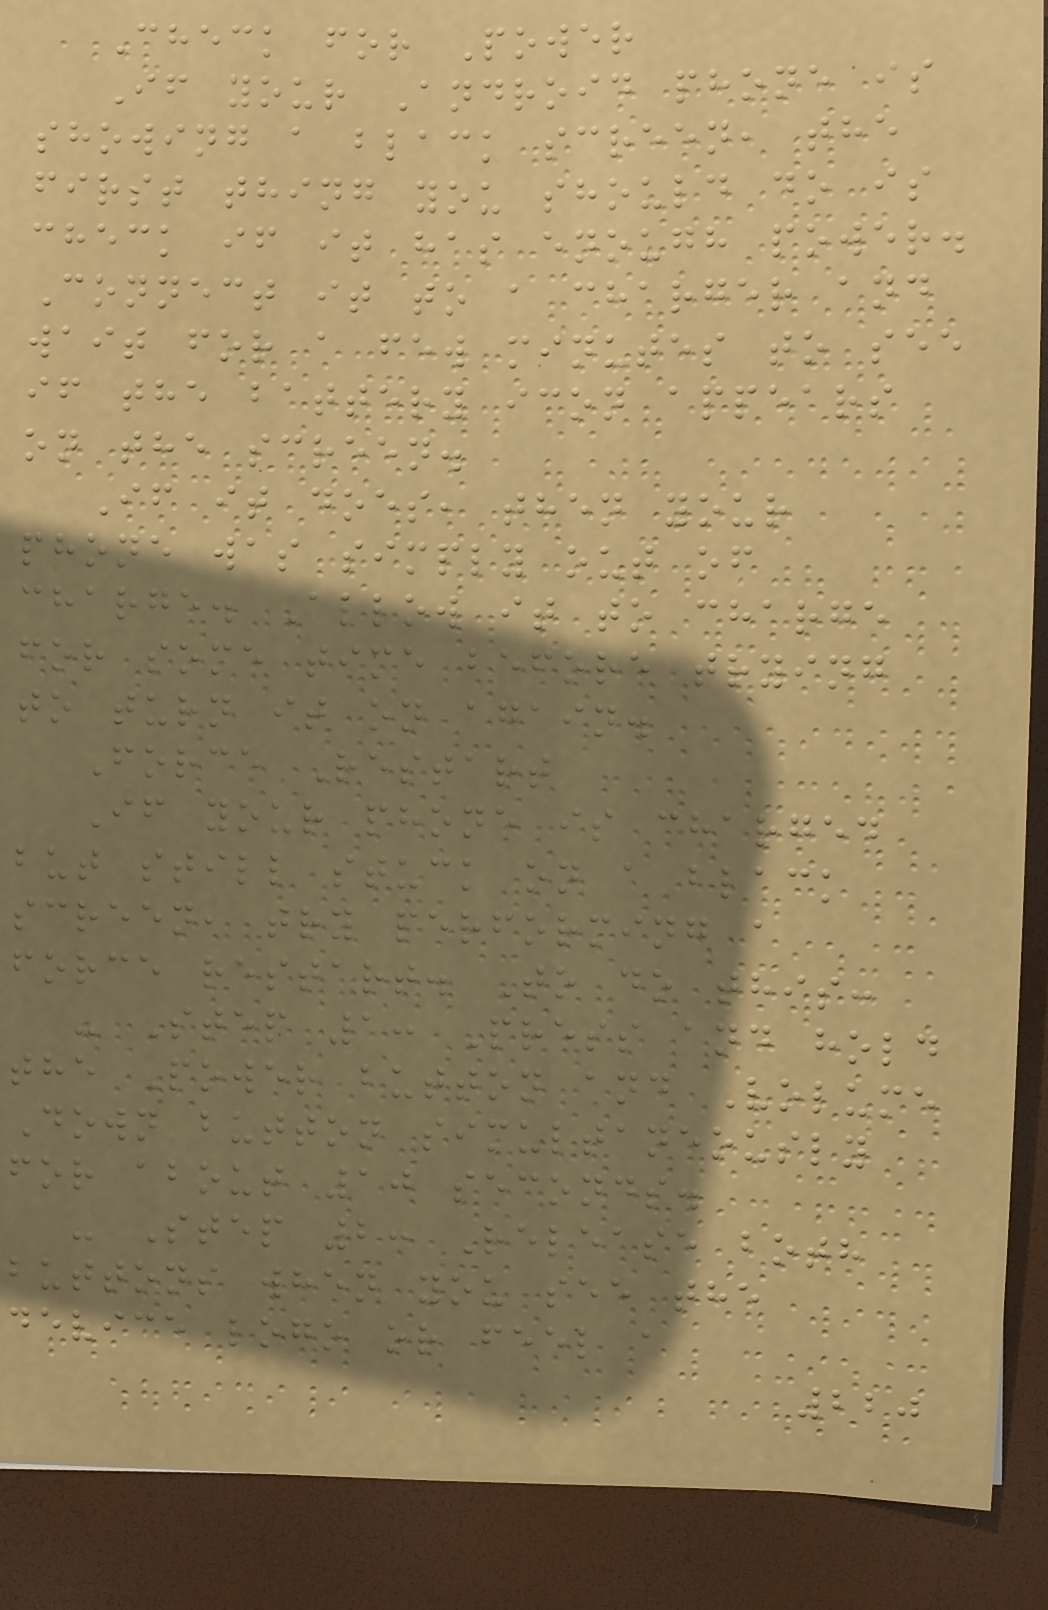Check for Power
If your Android phone is
showing a black screen, the
first thing you should do is
check if it has enough power.
Connect it to a charger and
wait for a few minutes to see
if the battery icon appears
on the screen.
If it does, then your
phone was simply out of
charge. Allow it to charge
for some time before trying
to turn it on again.
Force Restart
If your phone is charged
but still stuck on a black
screen, try performing a
force restart. To do this:
- Step 1: Press and hold
the Power button and Volume
Down button simultaneously
for about 10 seconds.
- Step 2: Release both
buttons when you see the
device logo or feel a
220
